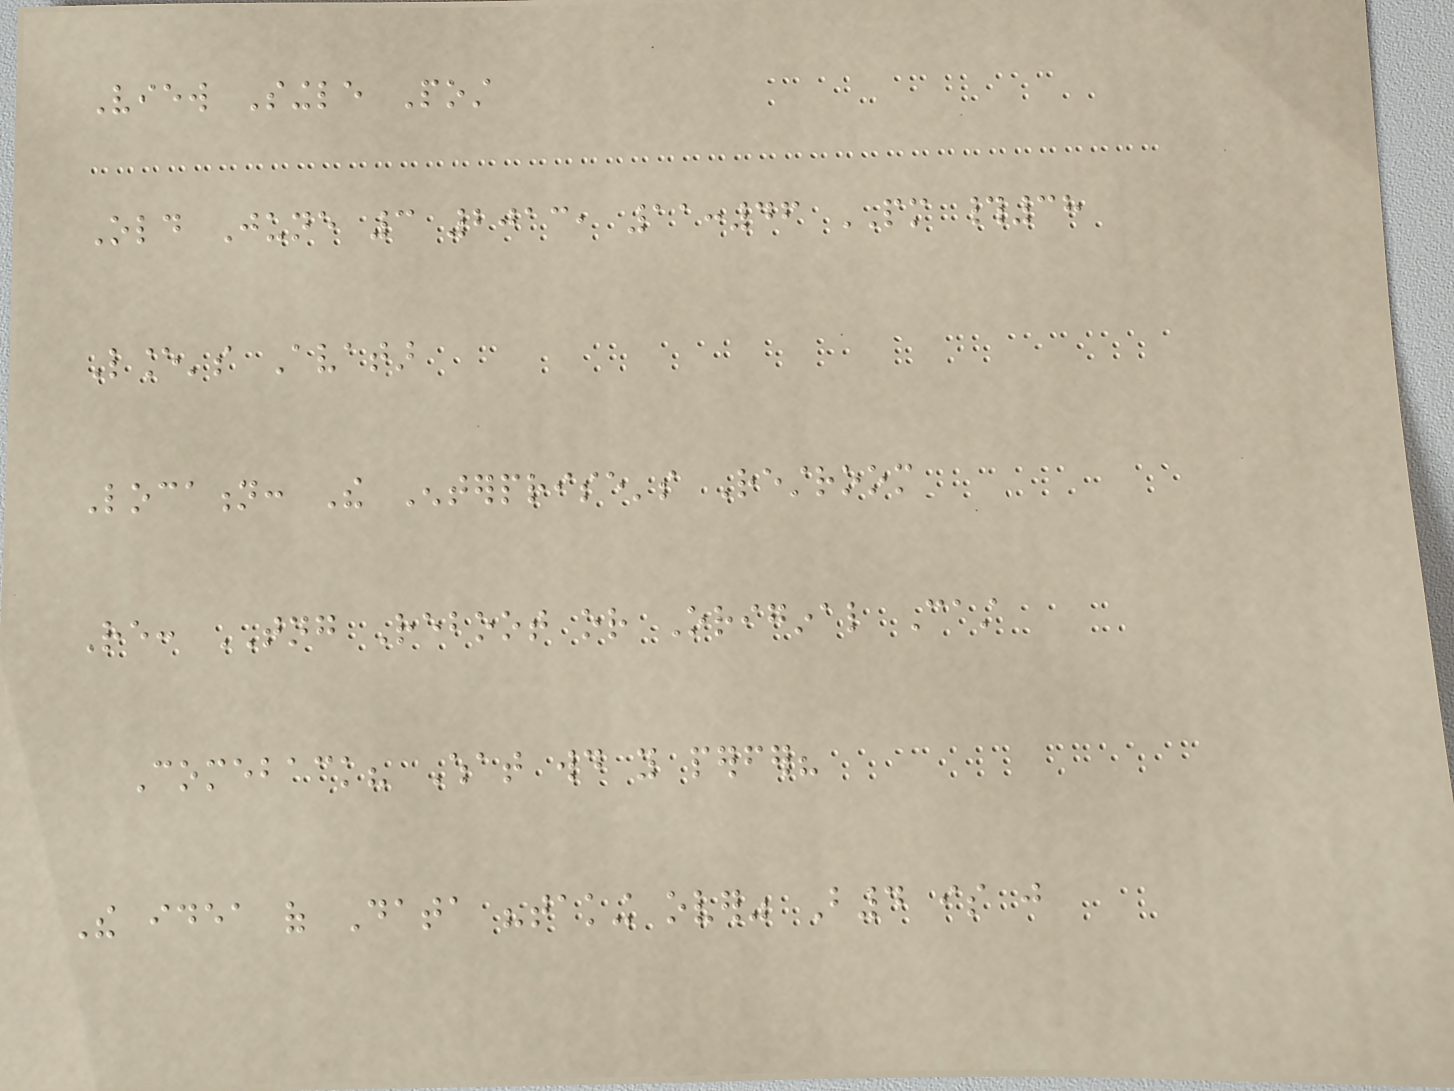View Single Post
Old June 3 2013, 11:46 PM #38
Lance's Avatar
Location: The Enterprise's Restroom
Re: TNG Reboot or Original Cast
Comeback? What would you perfer?
The idea of Data "taking over" B4 is just
